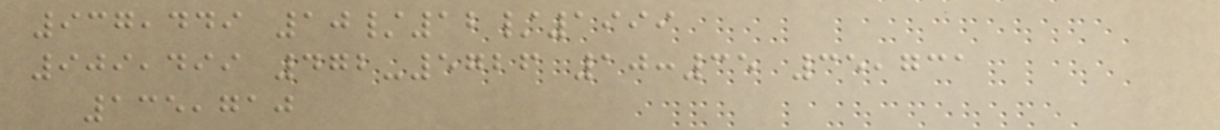937,449 10/12/1999
909,499 472-5726 10:35 35,731
135,710
